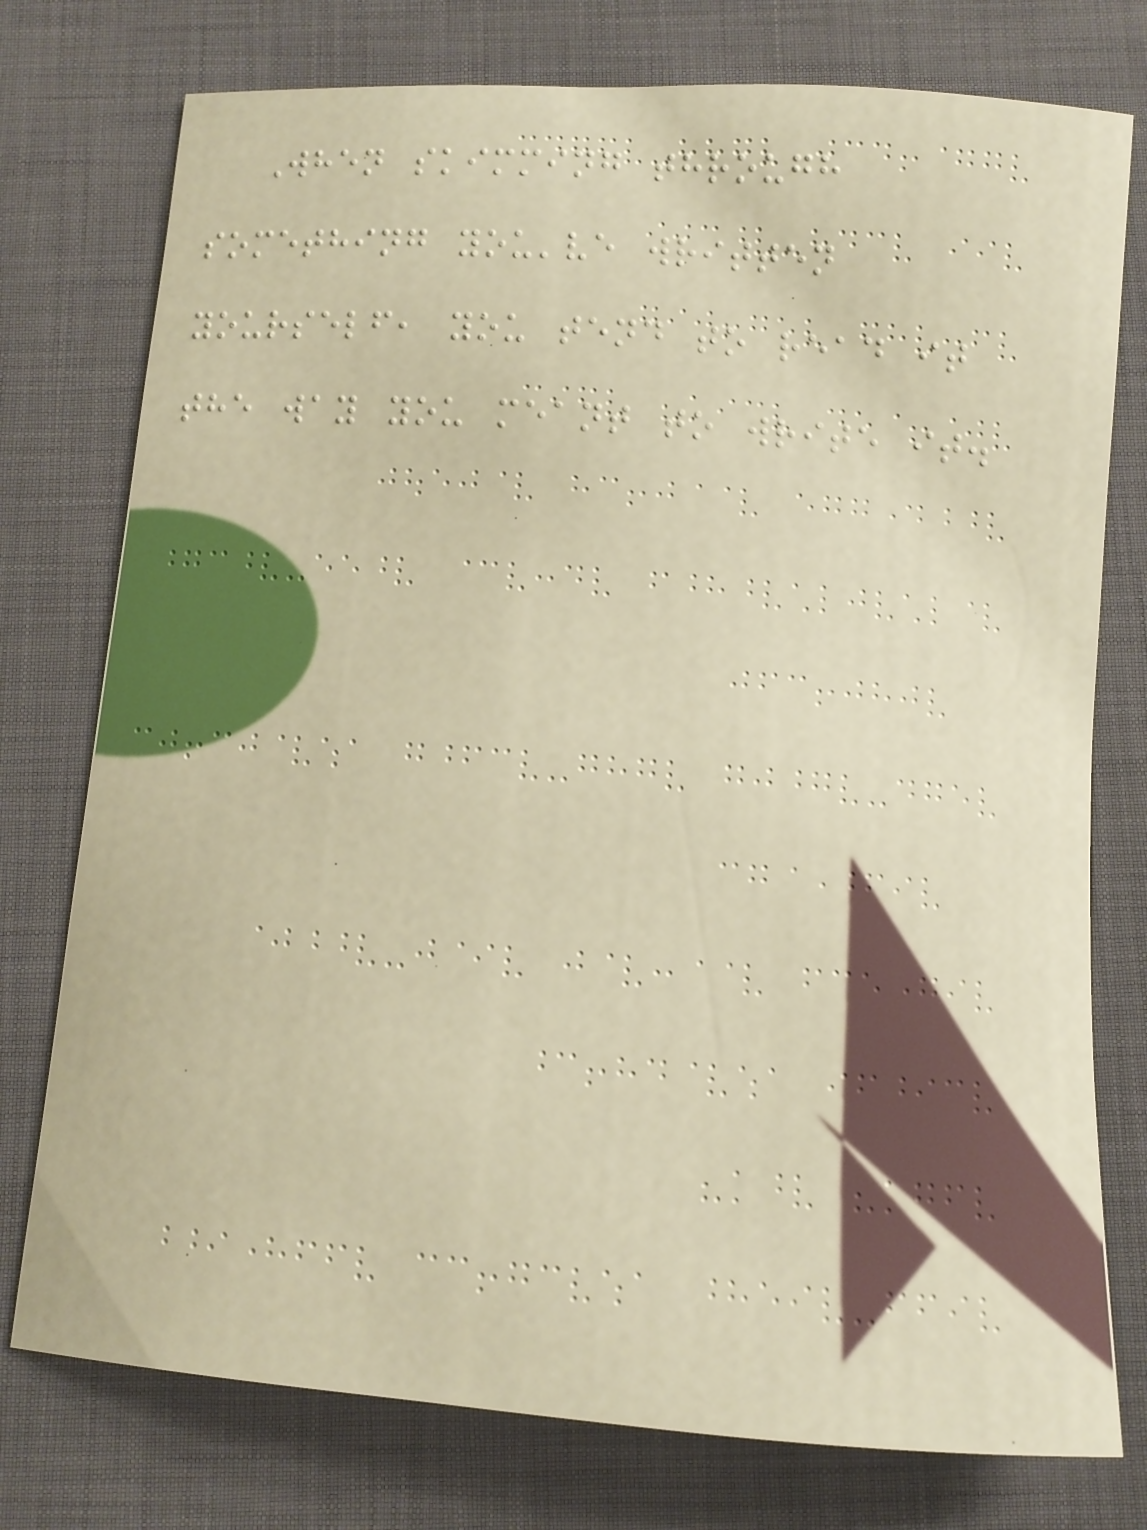When skimming through
something you've written
yourself, you tend to read it
the way you meant to write it.
